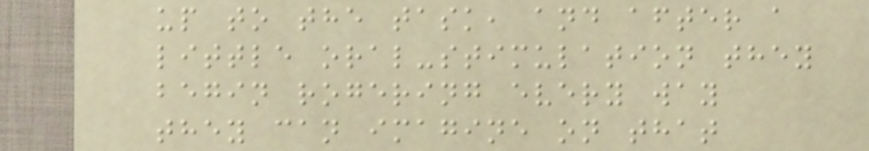up to the task, and after a
little oral-stimulation they
begin rogering every way
they can imagine on that
